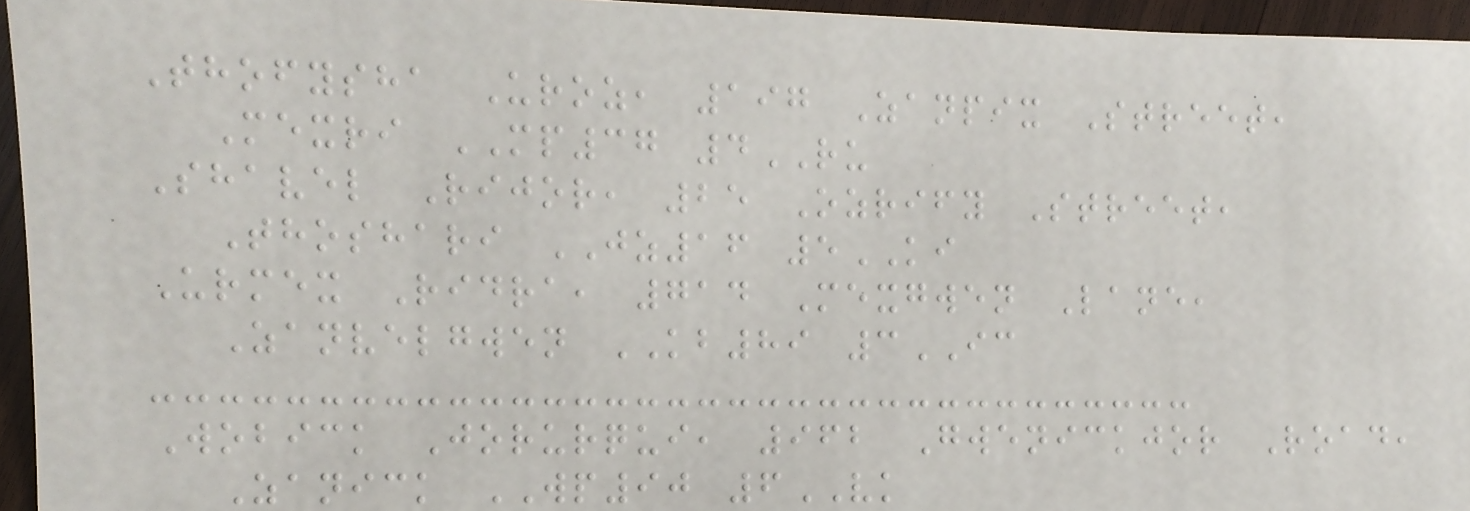Thofysha Uroz, 197 Zanpix Street,
Mexri MP37 4RU
Shavel Rijor, 25 Ozrify Street,
Thoshari JZ16 5KI
Urmex Ridra, 714 Mexgwen Lane,
Zanvelgwen KB89 3IC
Wobick Jorurqui, 962 Gwenickjor Road,
Zanick WP90 6VK
